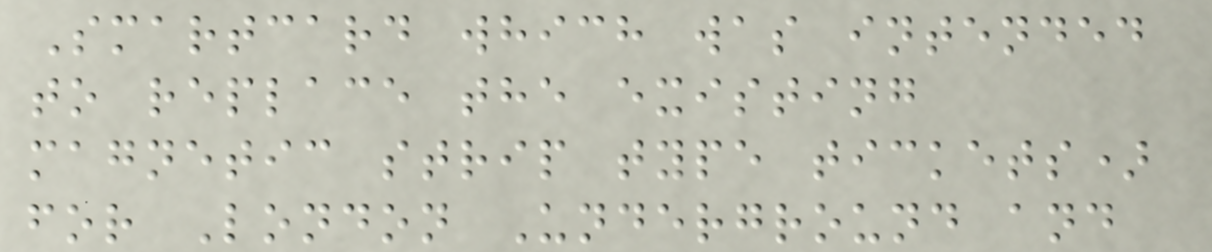Smartcard which was intended
to replace the existing
magnetic strip type tickets)
for London Underground and
